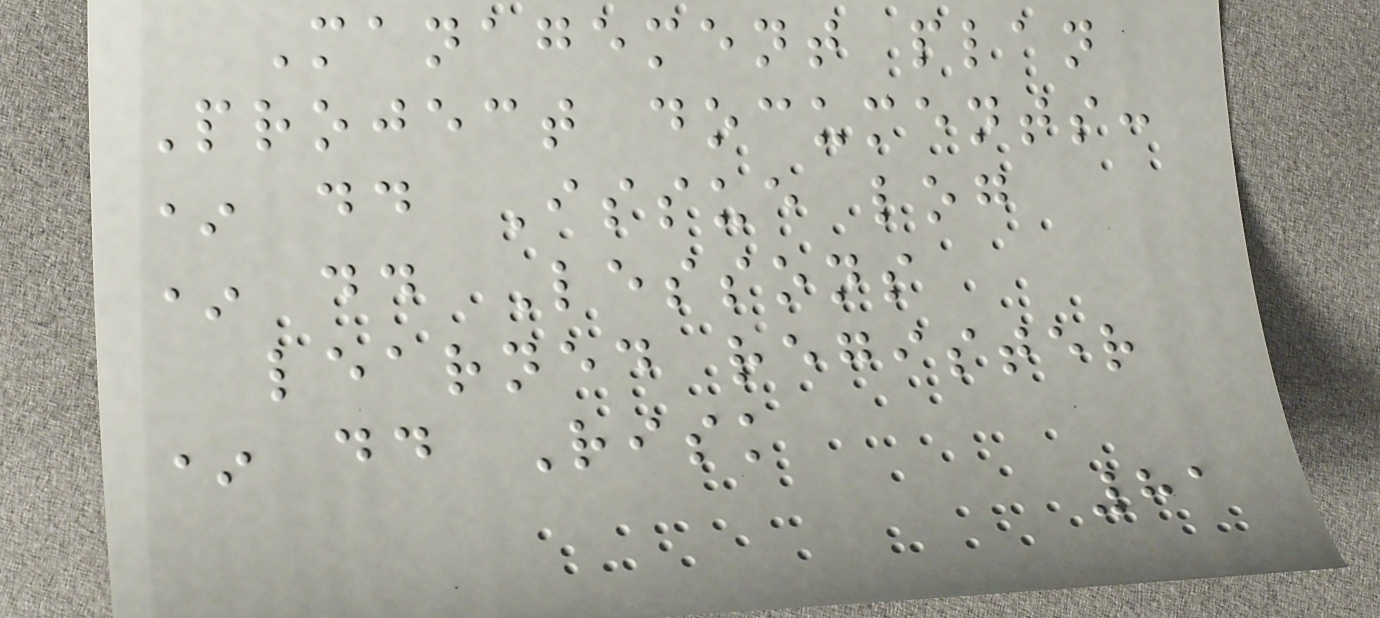Management plan
Project documents:
* dd Issue log
* dd Lessons
learned register
* dd Risk
81
